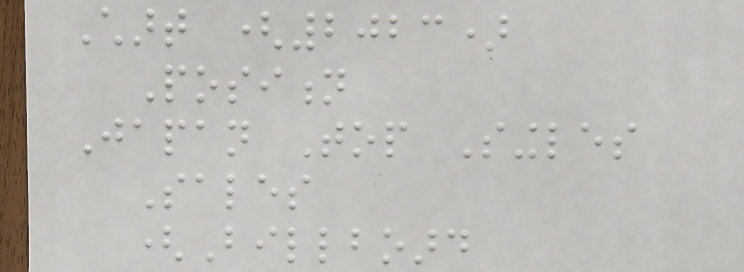Chart (2023)
Position
Japan Top Singles
Sales
(Billboard
